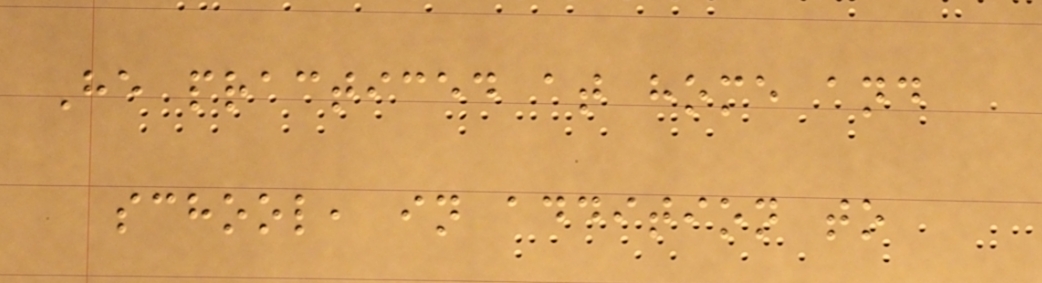He practiced at home and
school, in addition to
